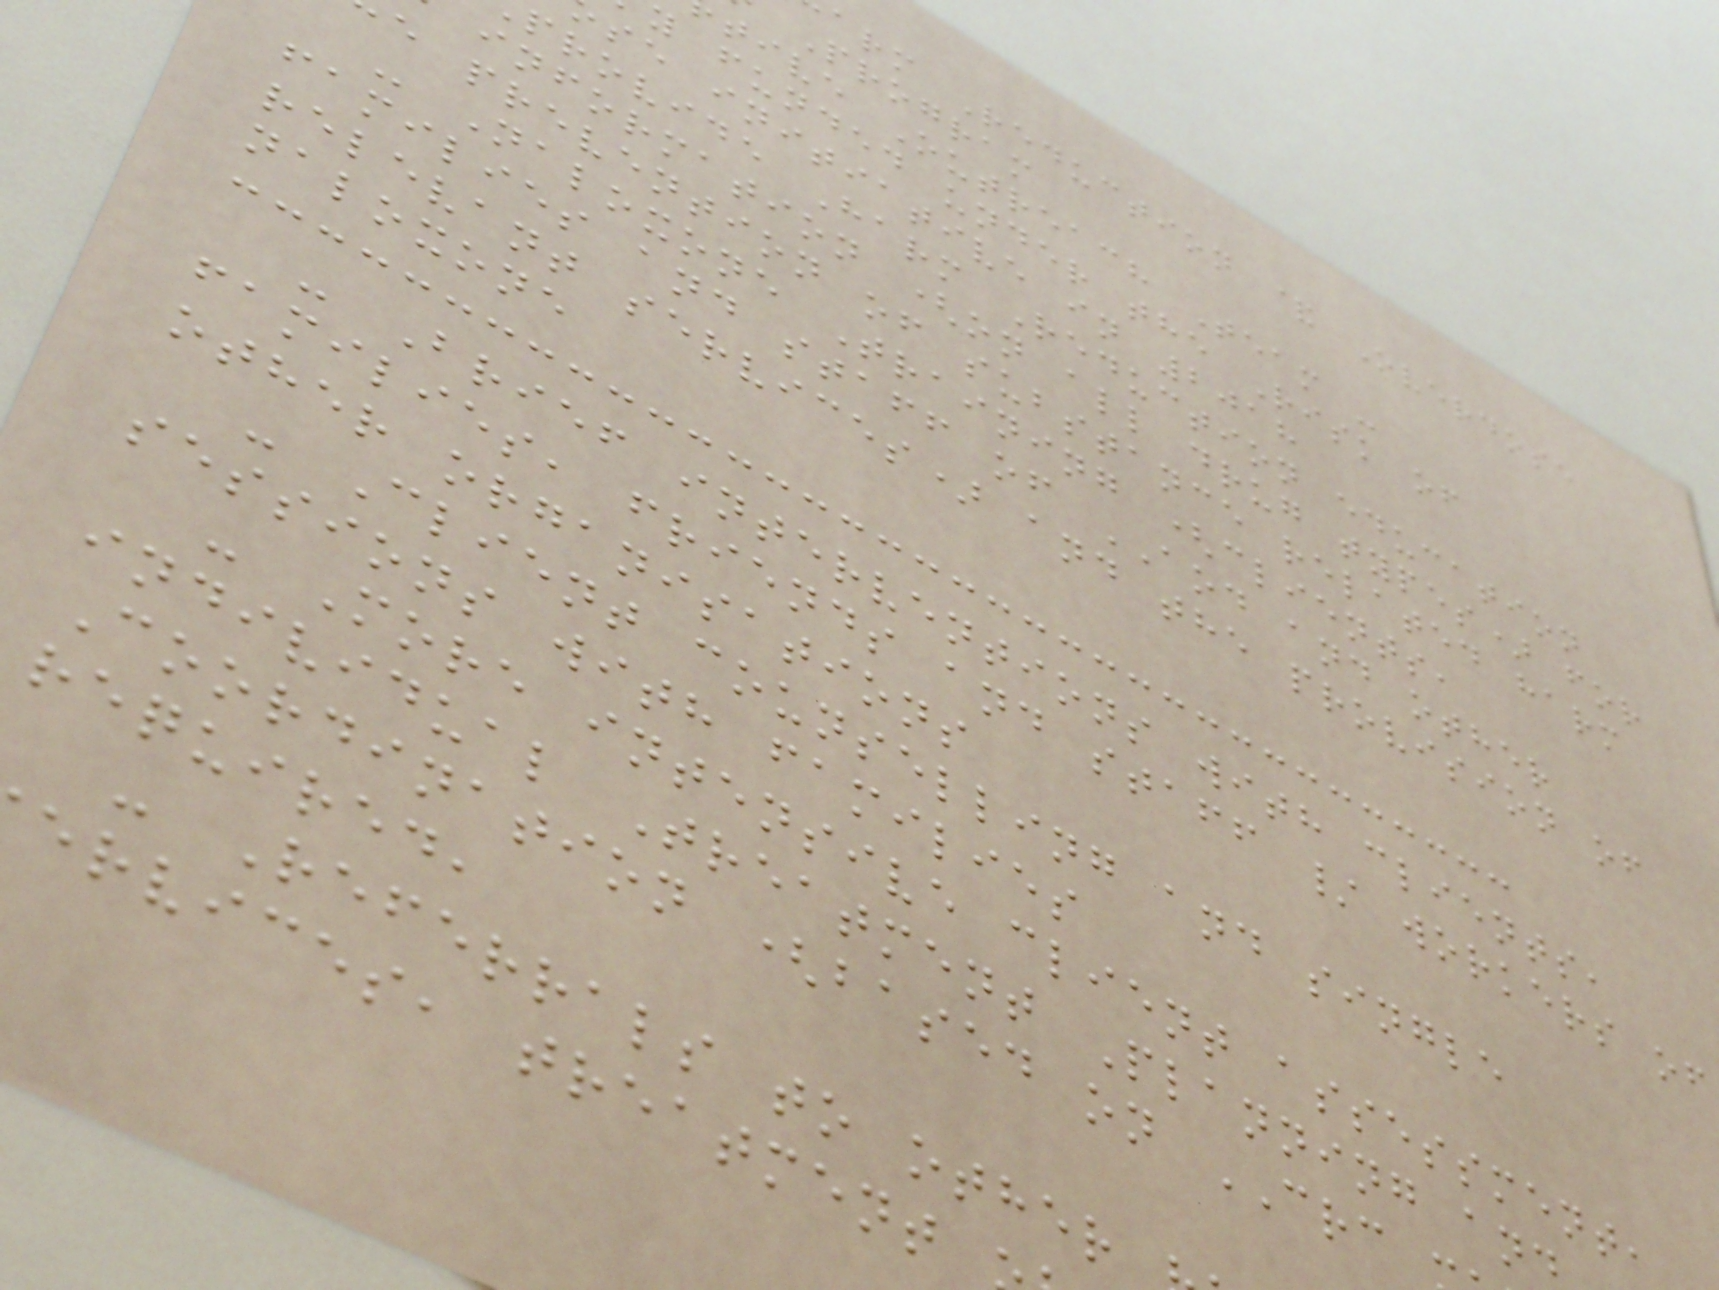arm Reduction & Overdose
Program
tive Outreach Team -
y funded under the Risk of
se initiative in 2018
provide Harm Reduction education
information (on all drug types) for
e prevention of substance related harm
- Naloxone Training (clients,
families and staff of AOD and other
relevant services) and the provision of
naloxone
- Brief interventions with clients,
families, friends and staff / workers of
other organisations
- Client counselling and single
sessions with families
- More intensive client assessment,
individual Treatment Planning an
Coordination (based on CRC
required,
- Referrals to other
ervices, treatment
